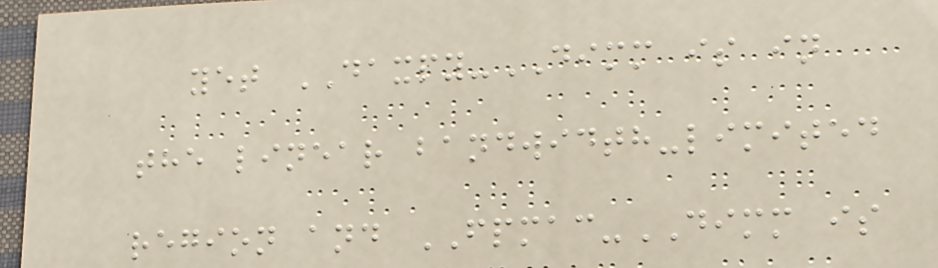yet DAXPY-DIMM is in
the linear bandwidth-limited
region and FPMAC-DIMM is
